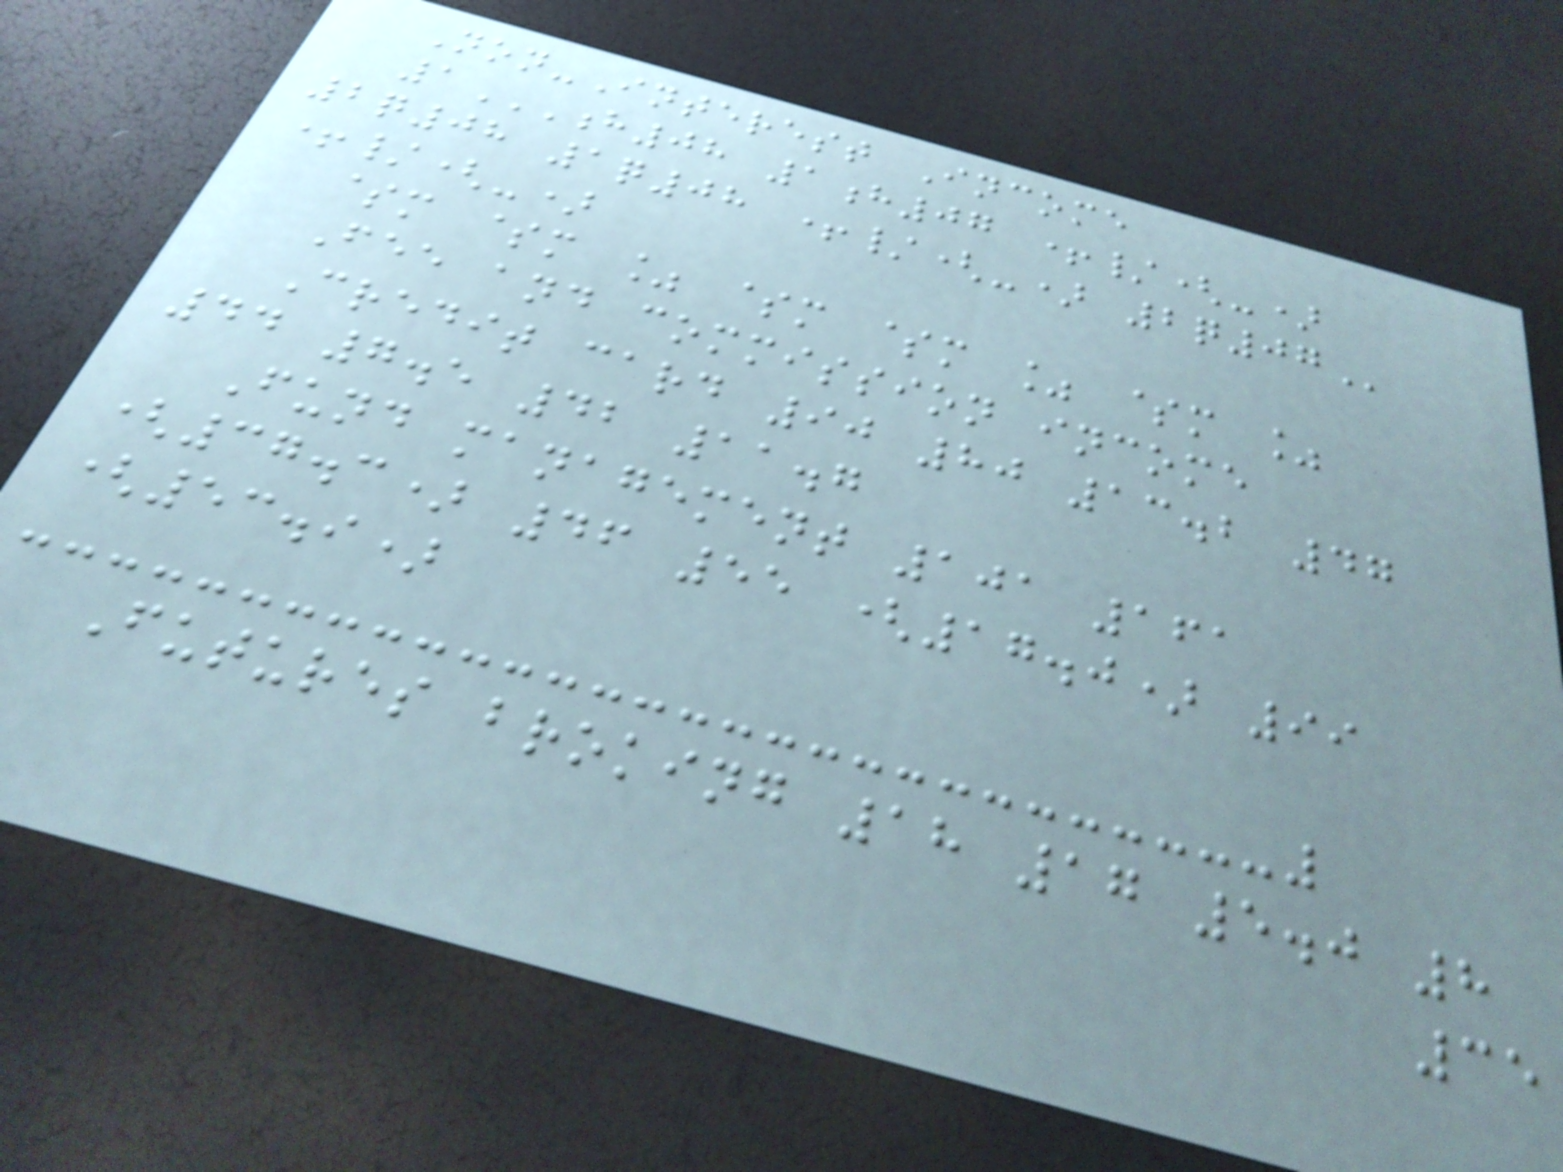Non-Interest Income
1H08 1H07 +/(-)
2Q08 1Q08 +/(-) 2Q07
+/(-)
$m $m % $m $m % $m %
Fee and commission income
Credit card 90 80 13.2 47
44 7.5 42 11.7
Fund management 101 161
(37.3) 46 55 (17.0) 99
(53.9)
Futures broking 18 17 5.0 8
35
